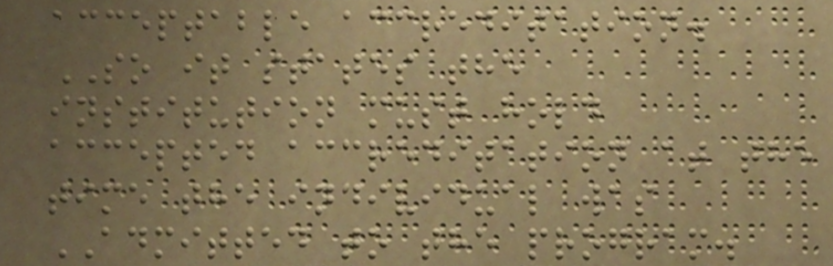acceptable accreditation.
SO it states the
institution must hold
accepted accreditation at the
time the individual was
ADMITTED to the program.
